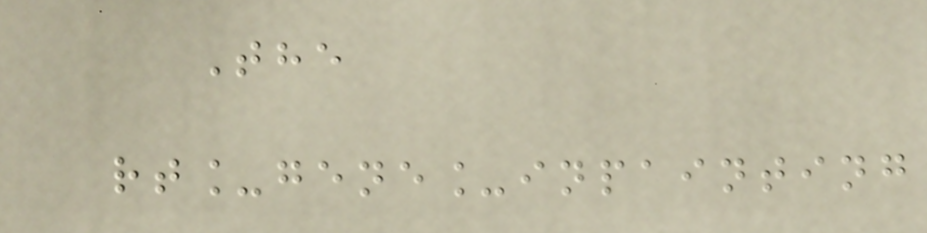The
rt_gene_inpainting
